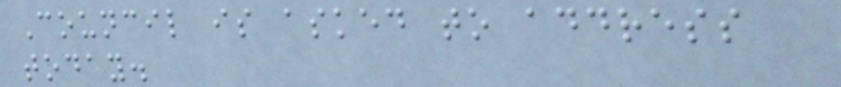Council is asked to address
today.
